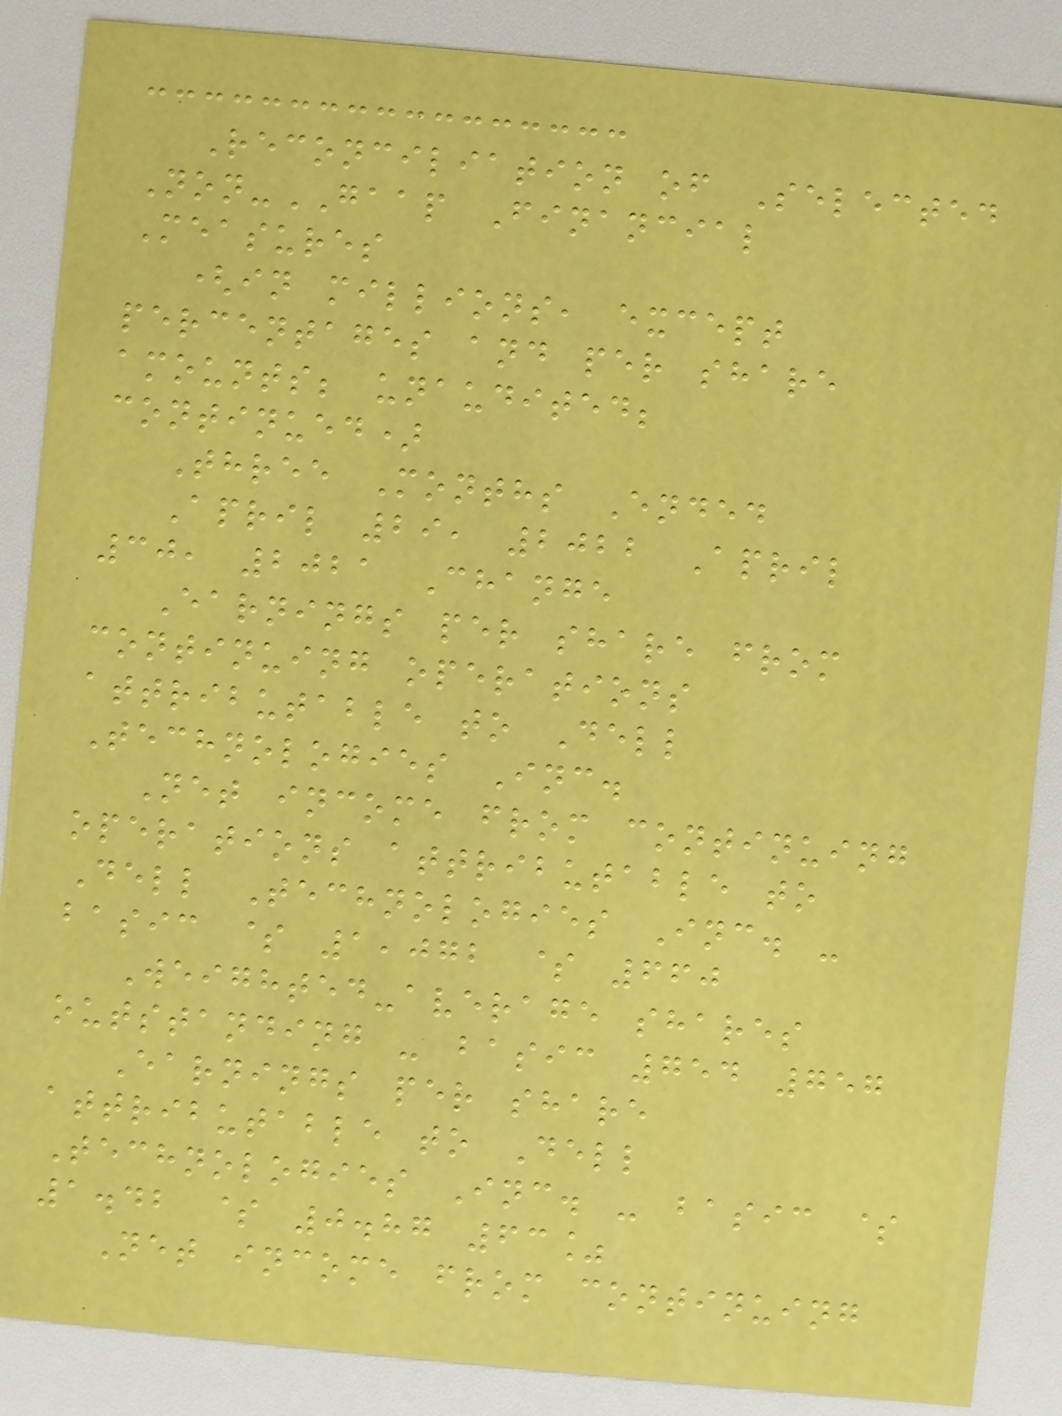Reconciliation of Selected
Non-GAAP Financial
Measures
(in millions, except
percentages and per share
amounts; unaudited;
continued)
Three Months Ended
April 29, 2022 April
30, 2021 Change
Earnings per share from
continuing operations
attributable to Dell
Technologies Inc.
Net income from continuing
operations attributable to
Dell Technologies Inc. -
basic $ 1,072 $ 660
Weighted-average shares
outstanding - basic 754 757
Earnings per share
attributable to Dell
Technologies Inc. - basic $
1.42 $ 0.87 63%
Net income from continuing
